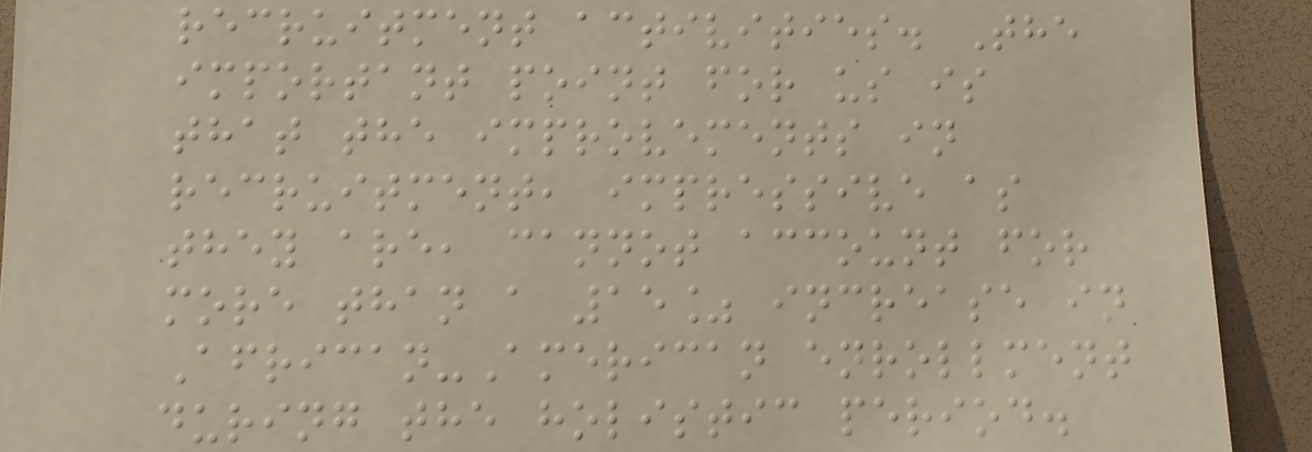recruitment activities. The
important point for us is
that the improvements in
recruitment, impressive as
they are, cannot account for
more than a 15% increase in
African-American enrollment
during the holistic period.
